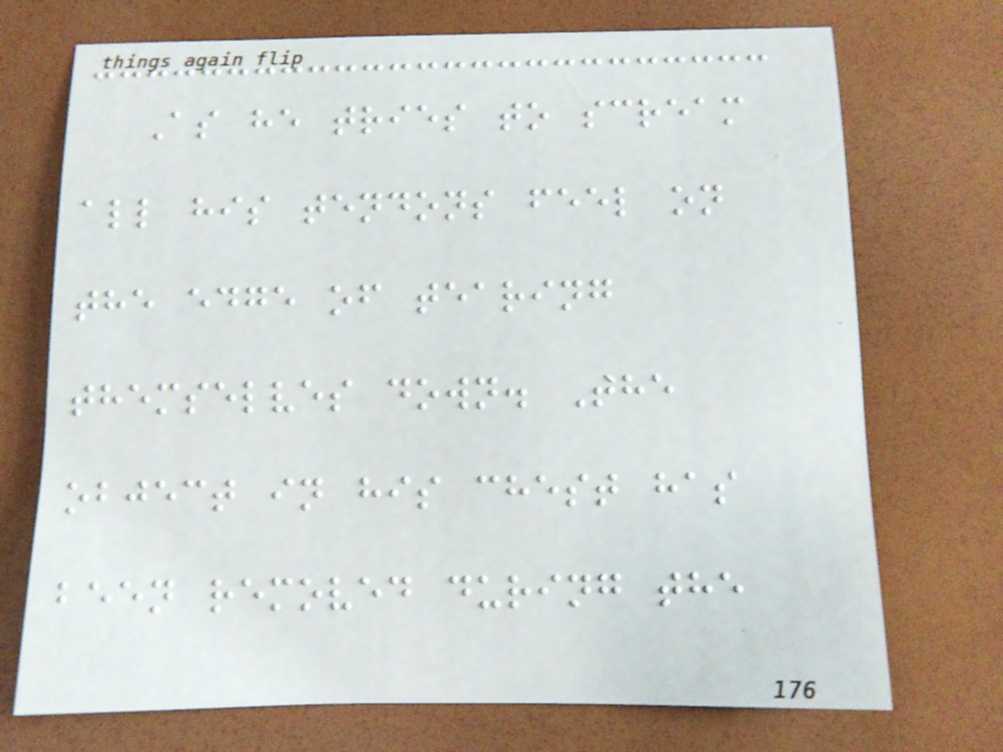As he tries to scream
all his tendons feel on
the edge of tearing
themselves down. The
object in his chest has
been removed during the
